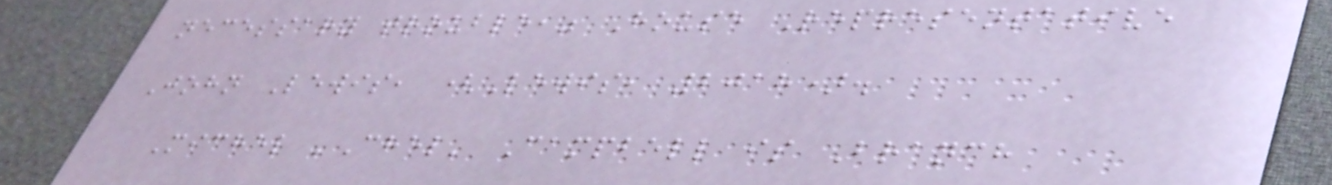necessary trouble," House Representative
John Lewis, (Lewis, 2018).
Michel 'Chel' Campbell is Branch
